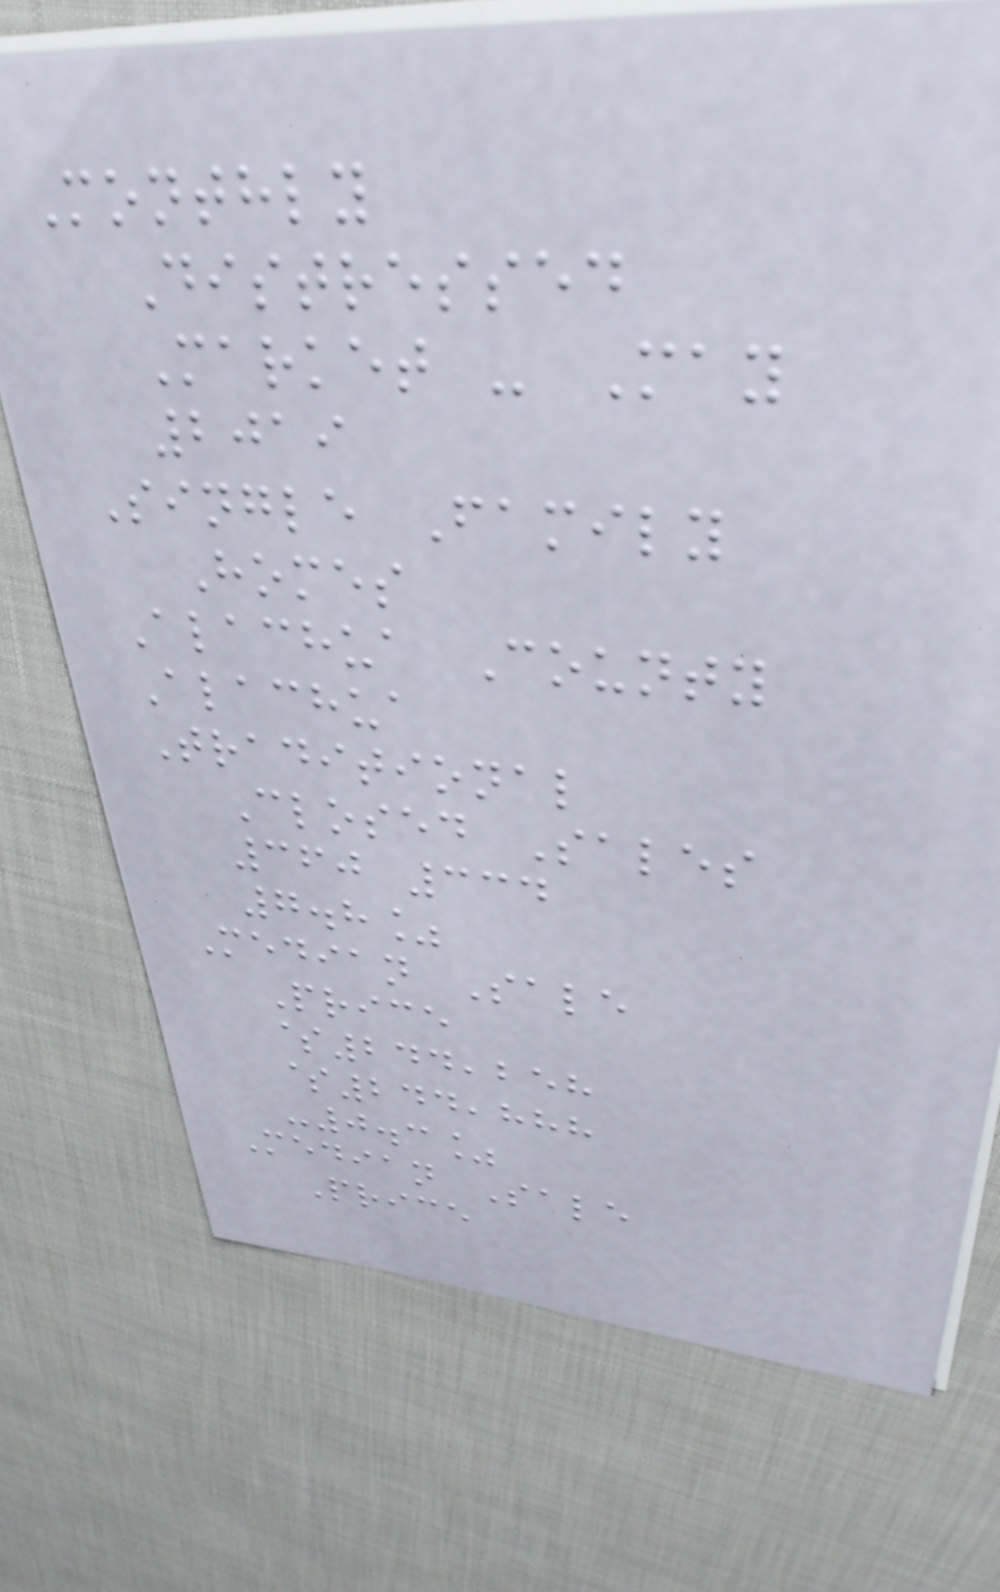Monthly
Distressed
Market - May
2019
Single Family
Homes
Alachua County
Alachua
Traditional
Closed Sales
360 334
7.8%
Median Sale
Price
$244,258
$244,888
-0.3%
Median Sale
Price
